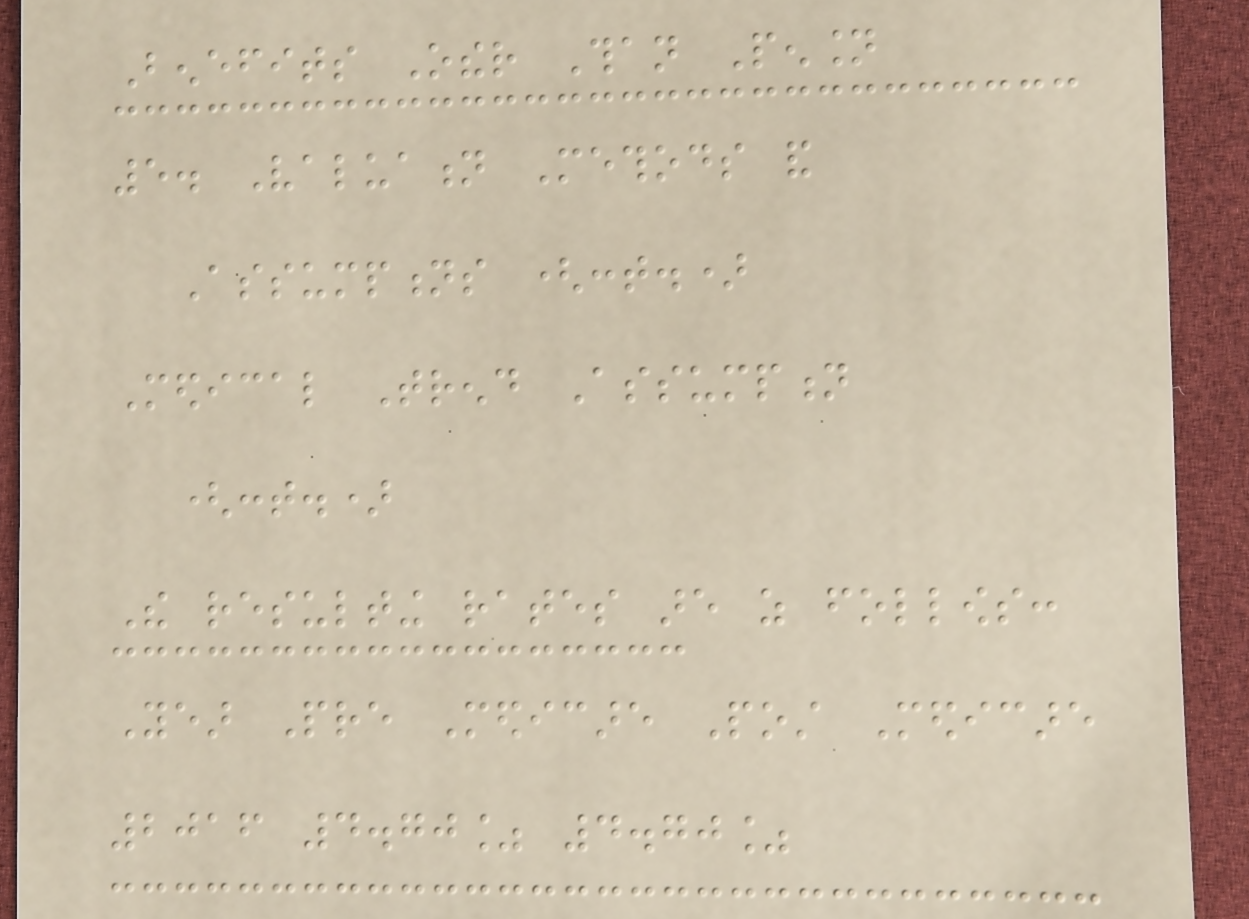Benefits Other Than Pension
5. Valuation Methods and
Assumptions (cont.)
Medical Trend Assumption
(cont.)
The resulting rates are as follows:
Year Pre Medicare Post Medicare
2016 4.70% 4.70%
